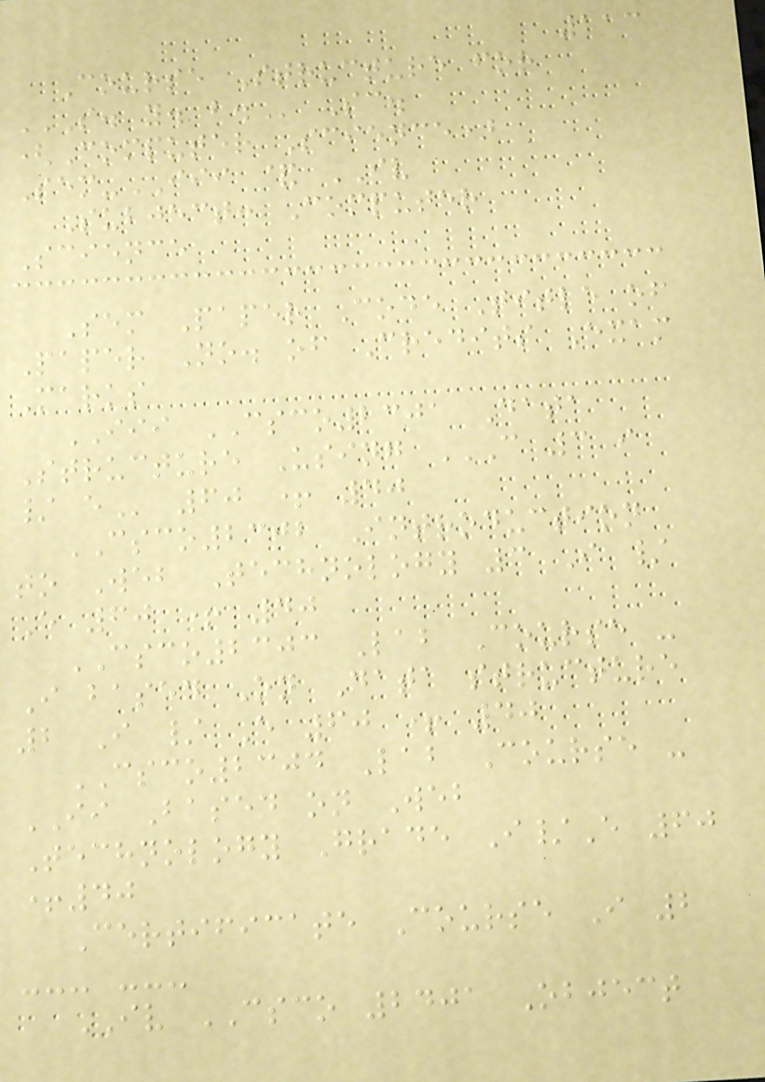113
Course Structure for
S. Y. B. Sc.
(Computer Science)
Sem-III & IV
Subject: Computer
Science
Sem Paper Code Title of
Paper No. of Credits Exam
Marks
III CSCO2301 Data
Structure Using C 3 I
/ E 60 + 40
CSCO2302 Introduction
to Web Technology 3 I /
E 60 + 40
CSCO2303 Lab Course -
I based On Data structure
2 I / E 60 + 40
CSCO2304 Lab Course -
II Based on Web
Technology Grade I/E 60
+40
Certificate Course I 2
--- ---
IV CSCO 2401 Object
